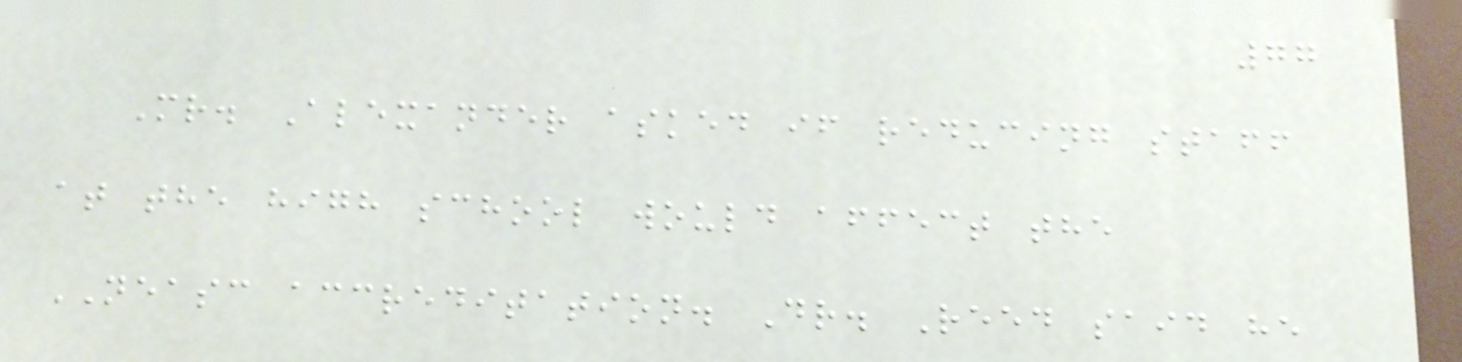77
Mr. Alexander asked if reducing staff
at the high school would affect the
NEASC accreditation. Dr. Reed said he
